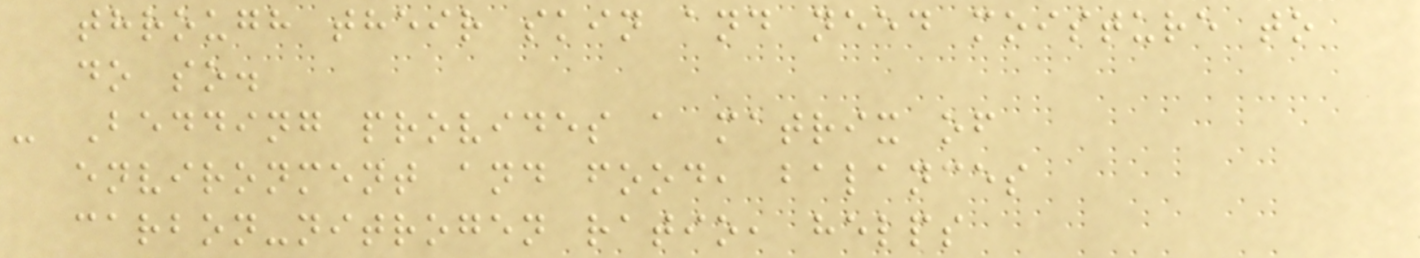through their skin and need moisture to
do so.
- Bedding provides a matrix of
environment and food, balances
carbon-nitrogen ratio, helps
